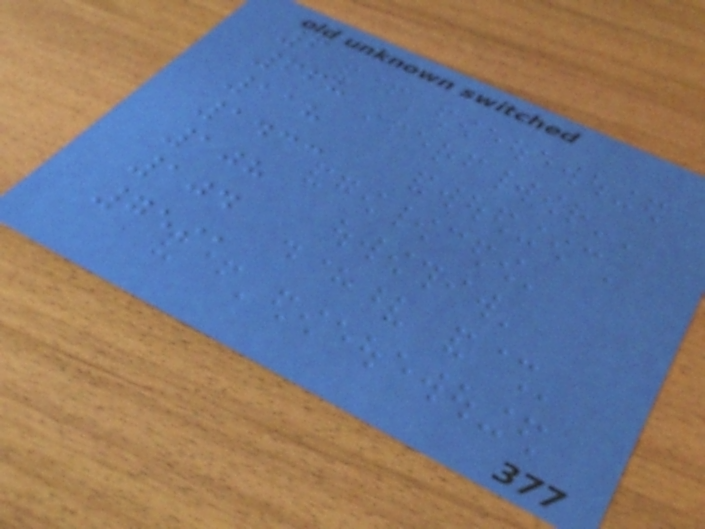6
668
118
1433
108
104
7591
